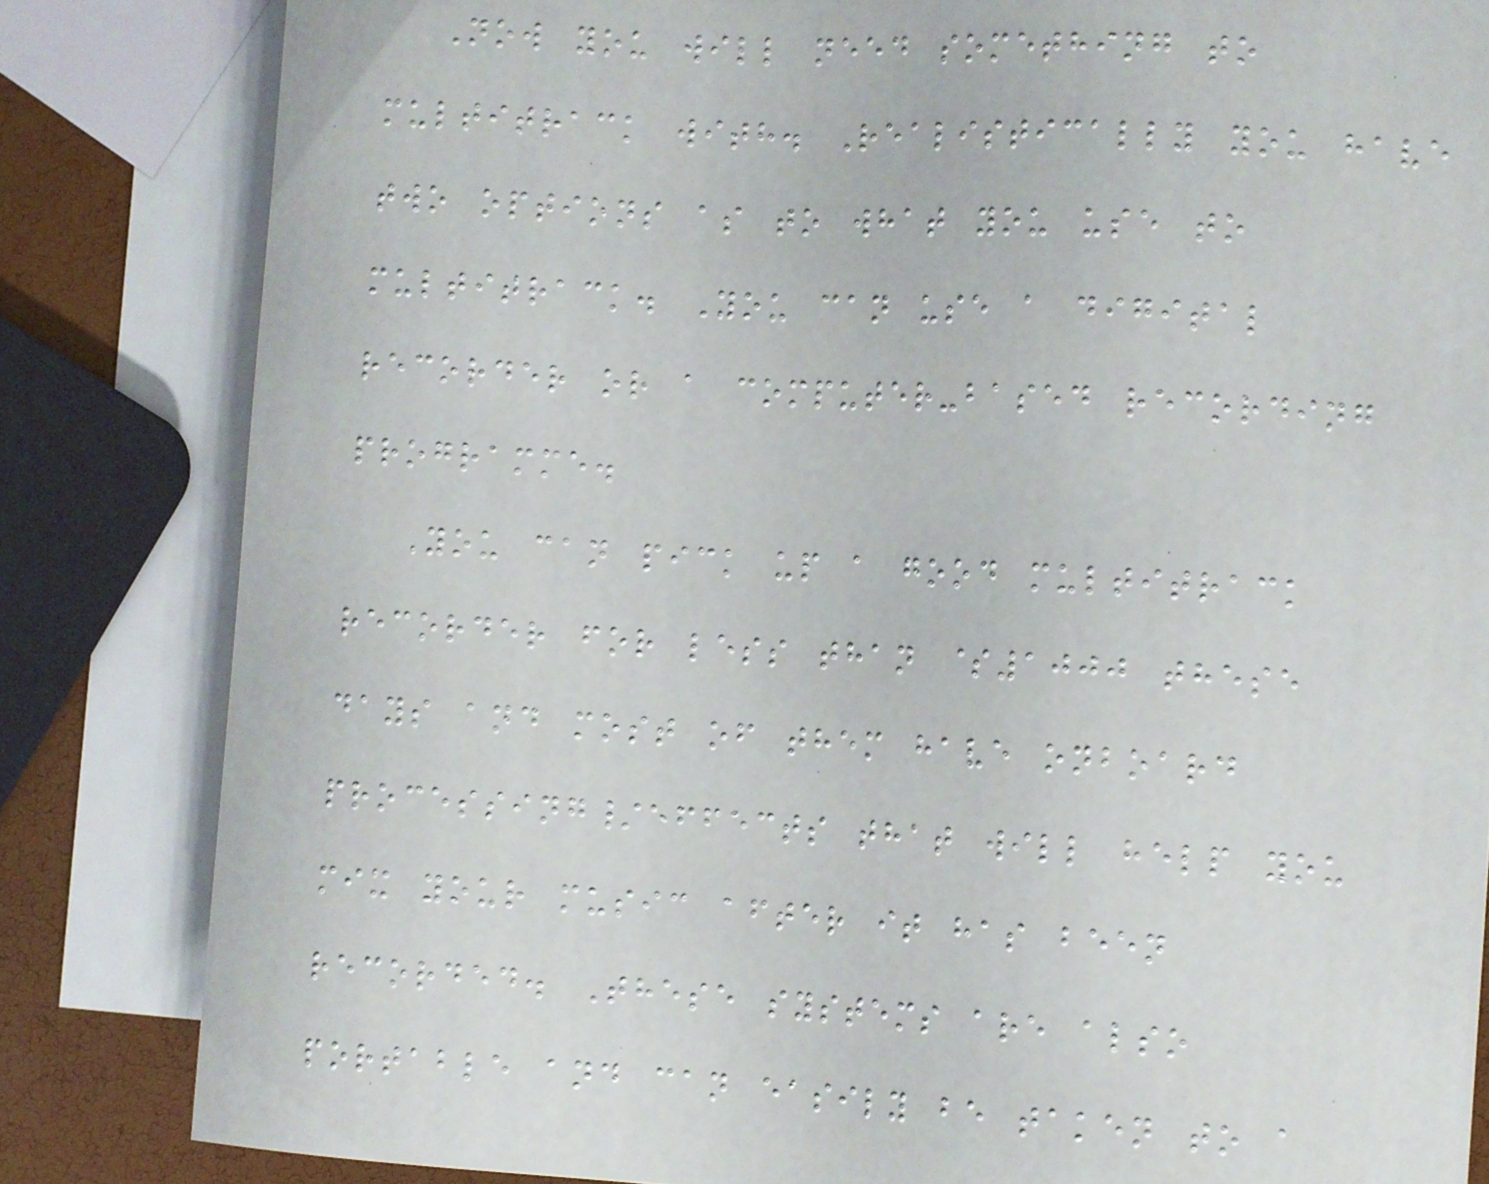Now you will need something to
multitrack with. Realistically you have
two options as to what you use to
multitrack. You can use a digital
recorder or a computer-based recording
programme.
You can pick up a good multitrack
recorder for less than $1000 these
days and most of them have onboard
processing/effects that will help you
mix your music after it has been
recorded. These systems are also
portable and can easily be taken to a
